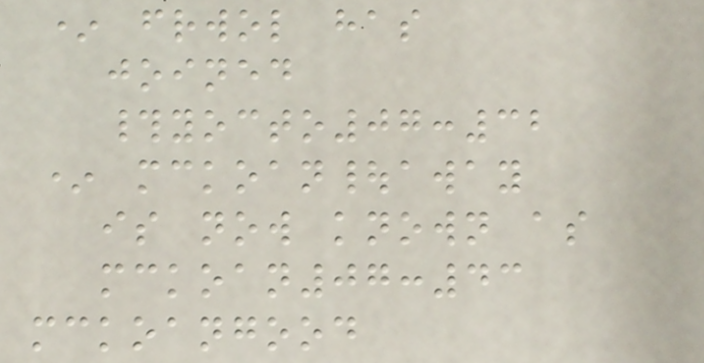* frwol has
joined
#yocto07:32
* mckoan|away
is now known as
mckoan07:43
mckoangood
